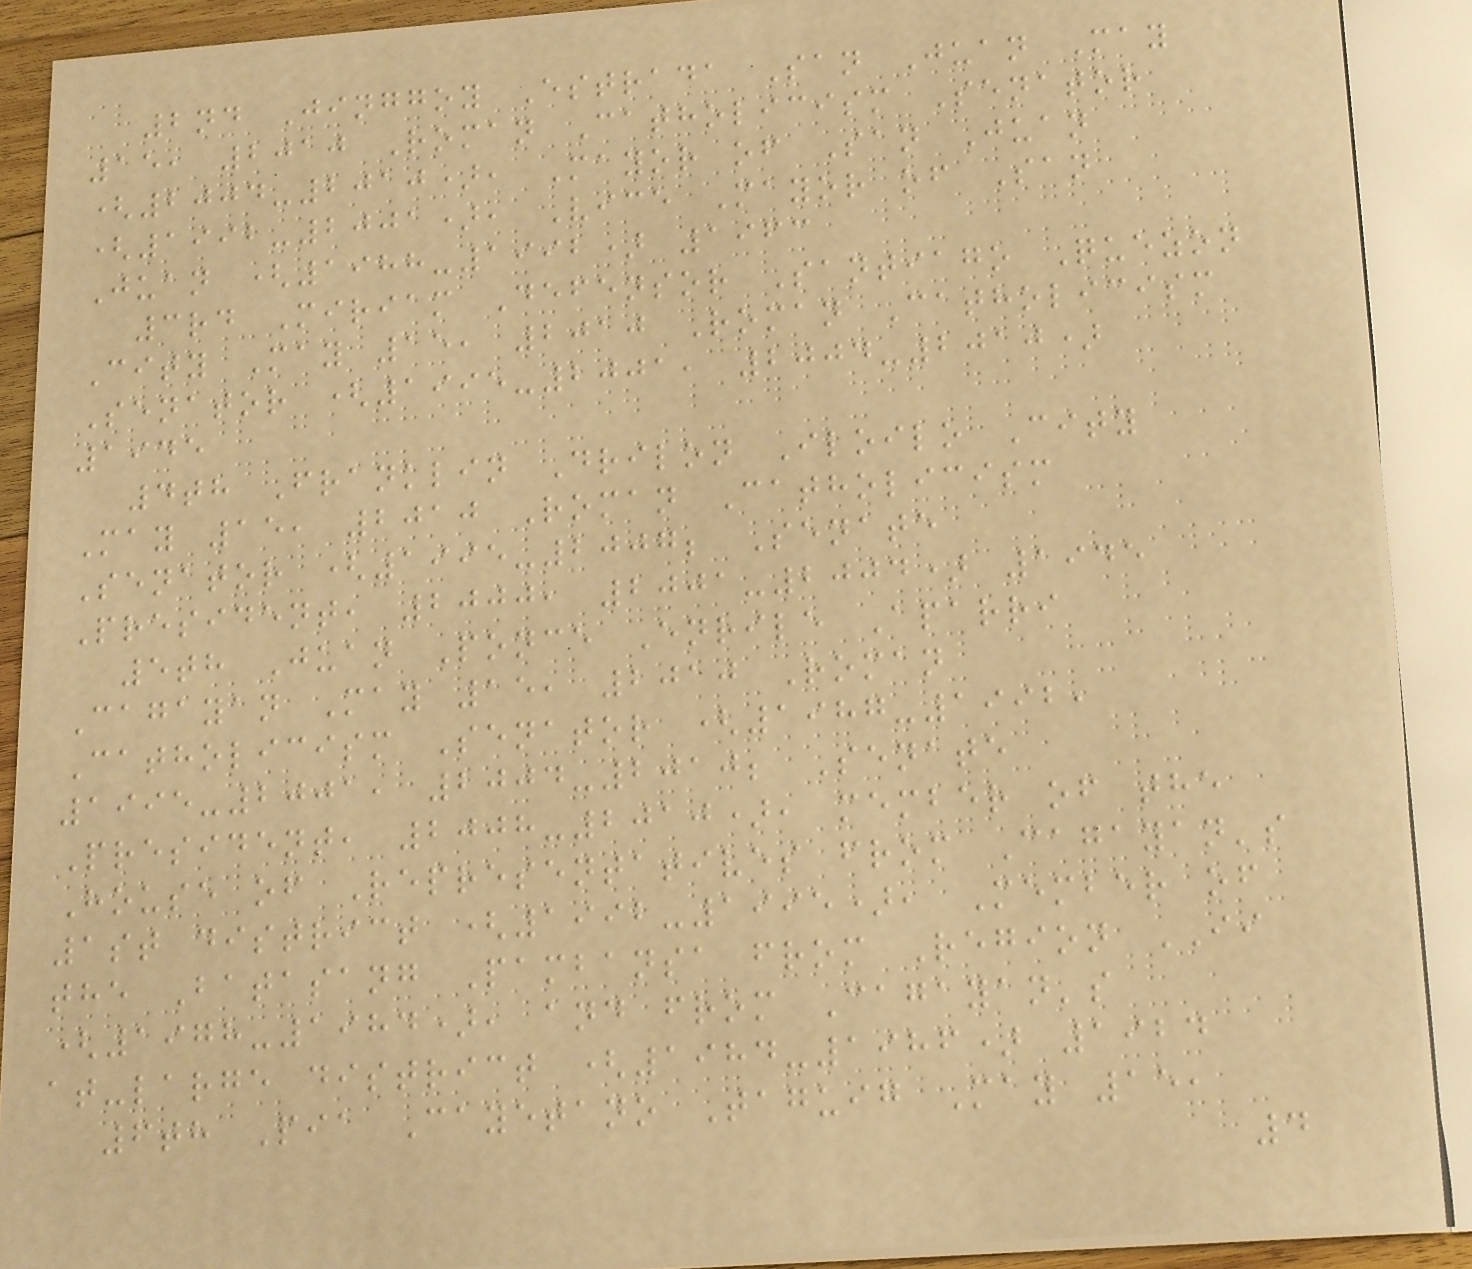2nd Jinggoy Estrada San Juan May
15, 2010 Roman Catholicism Senator
(2004-2010), Mayor of San Juan
(1992-2001), Vice Mayor of San
Juan (1988-1992) 1963
3rd Miriam Defensor Santiago Quezon
City May 15, 2010 Roman Catholicism
Senator (1995-2001, 2004-2010)
1945
4th Franklin Drilon Iloilo City
May 15, 2010 Roman Catholicism
Senator (1995-2007; Senate
President, 2000, 2001-2004) 1945
5th Juan Ponce Enrile Aparri
Cagayan May 15, 2010 Roman
Catholicism Senator (1987-1992,
1995-2001, 2004-2010; Senate
President, 2008-2010), member of the
House of Representatives from Cagayan's
1st district (1992-1995), Member of
the Batasang Pambansa from Region II
(1978-1984), and from Cagayan's
at-large district (1984-1986) 1924
6th Pia Cayetano Taguig May 15,
4
